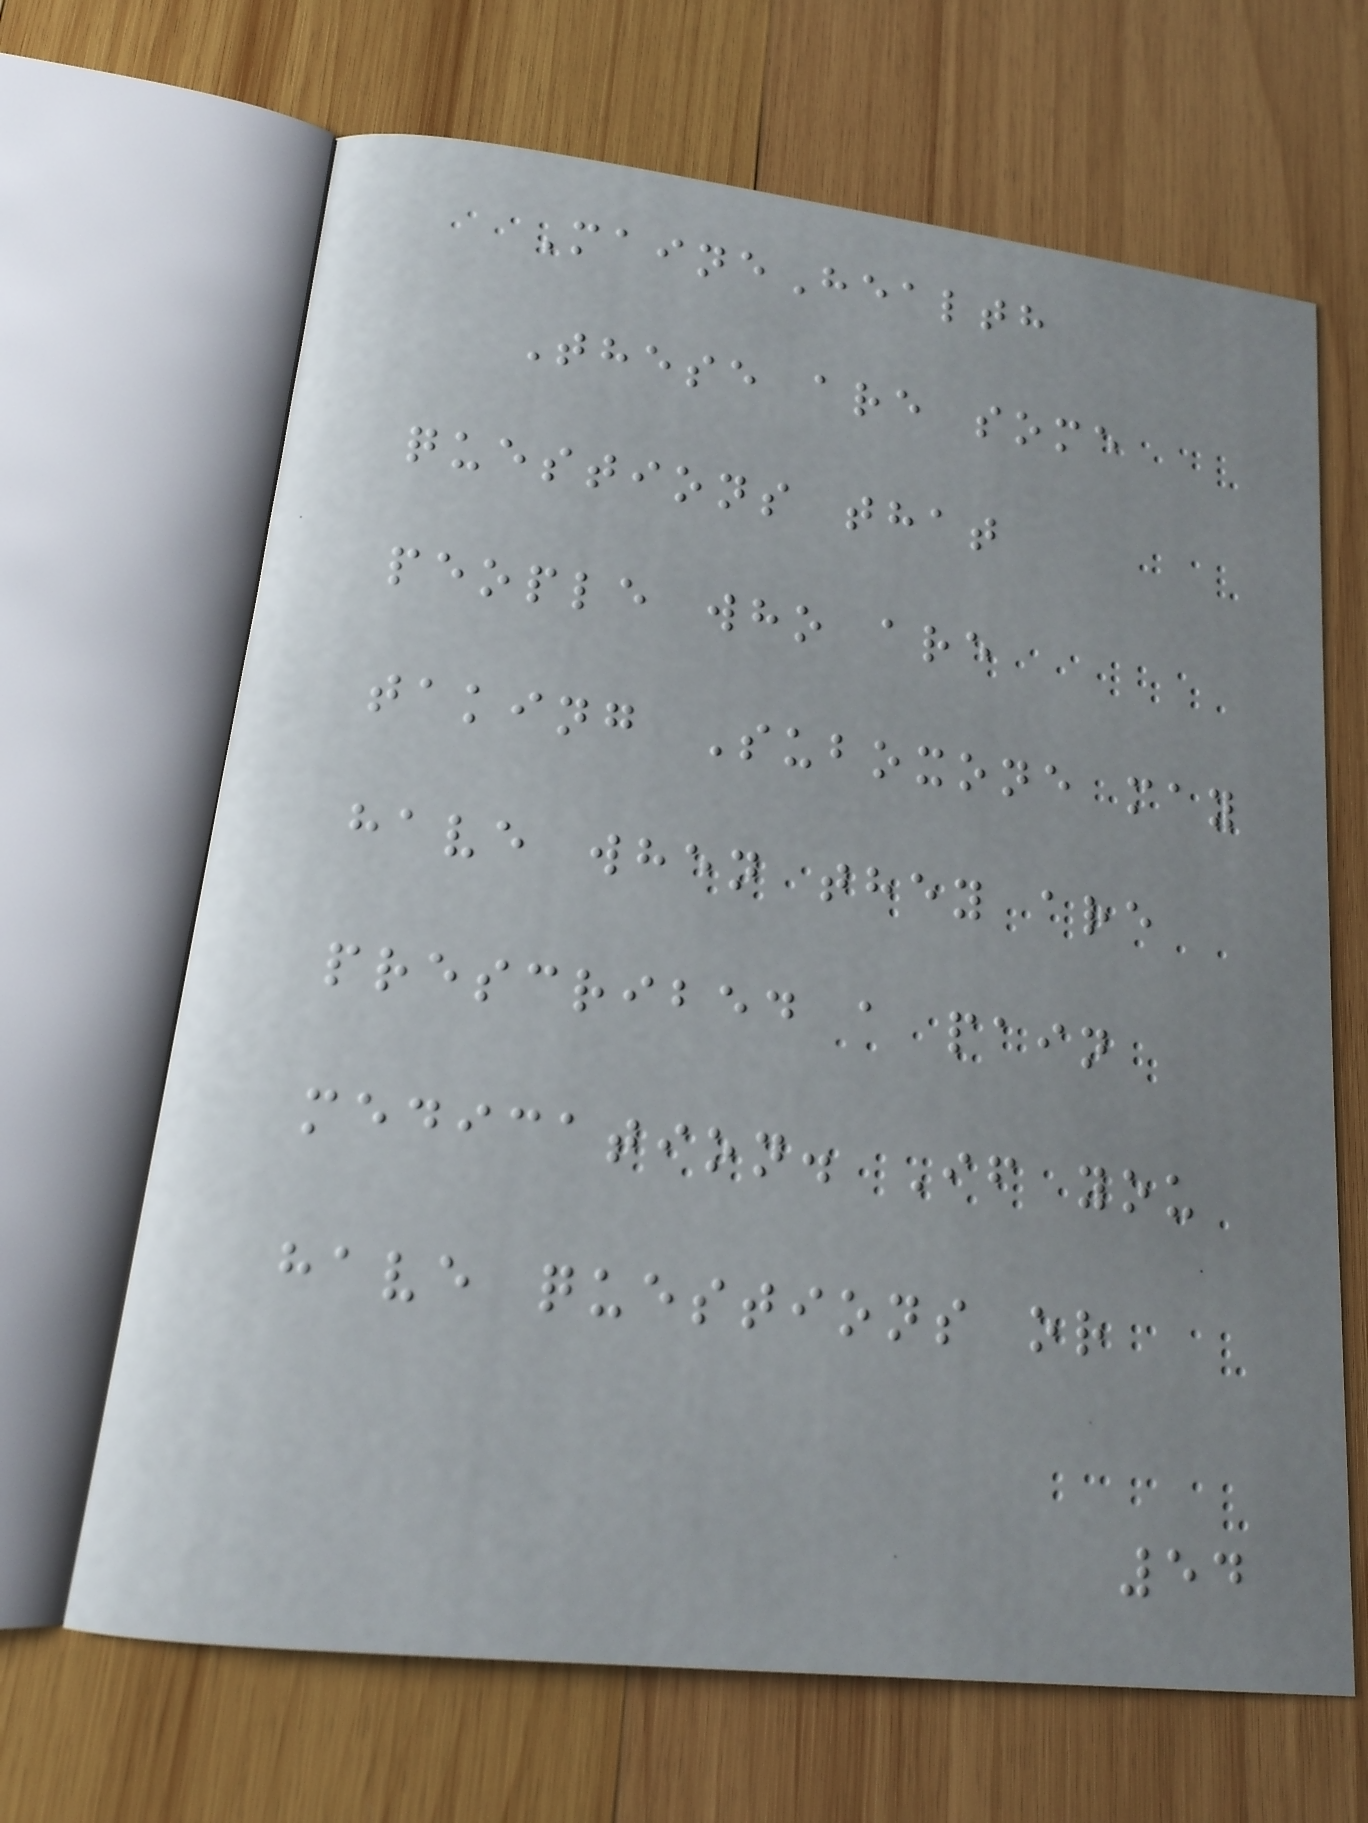MaineHealth
These are some
questions that
people who are
taking Suboxone may
have when they are
prescribed a pain
medication. If you
have questions or
54
